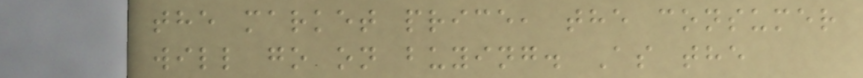the market price, the consumer
will go on buying. As the
